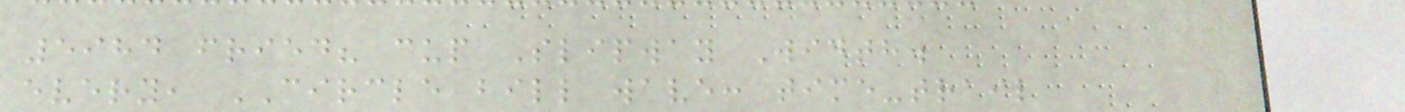5984 fried? cup Slipway Width.
every, CIRCLE bill wave: time-trail
